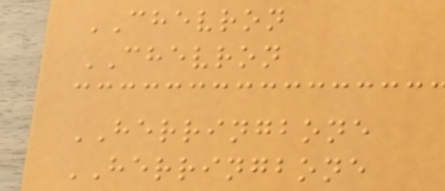CHEVRON
CHEVRON
HERRINGBONE
HERRINGBONE
